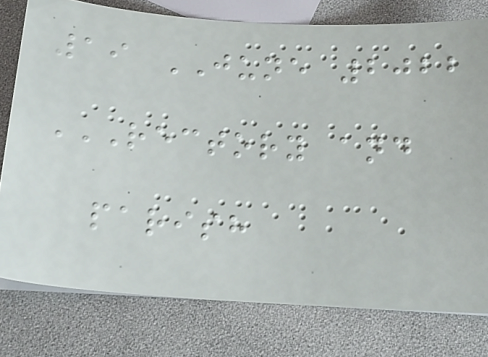19 JUNE 2022
RECTORY AND
PARISH
